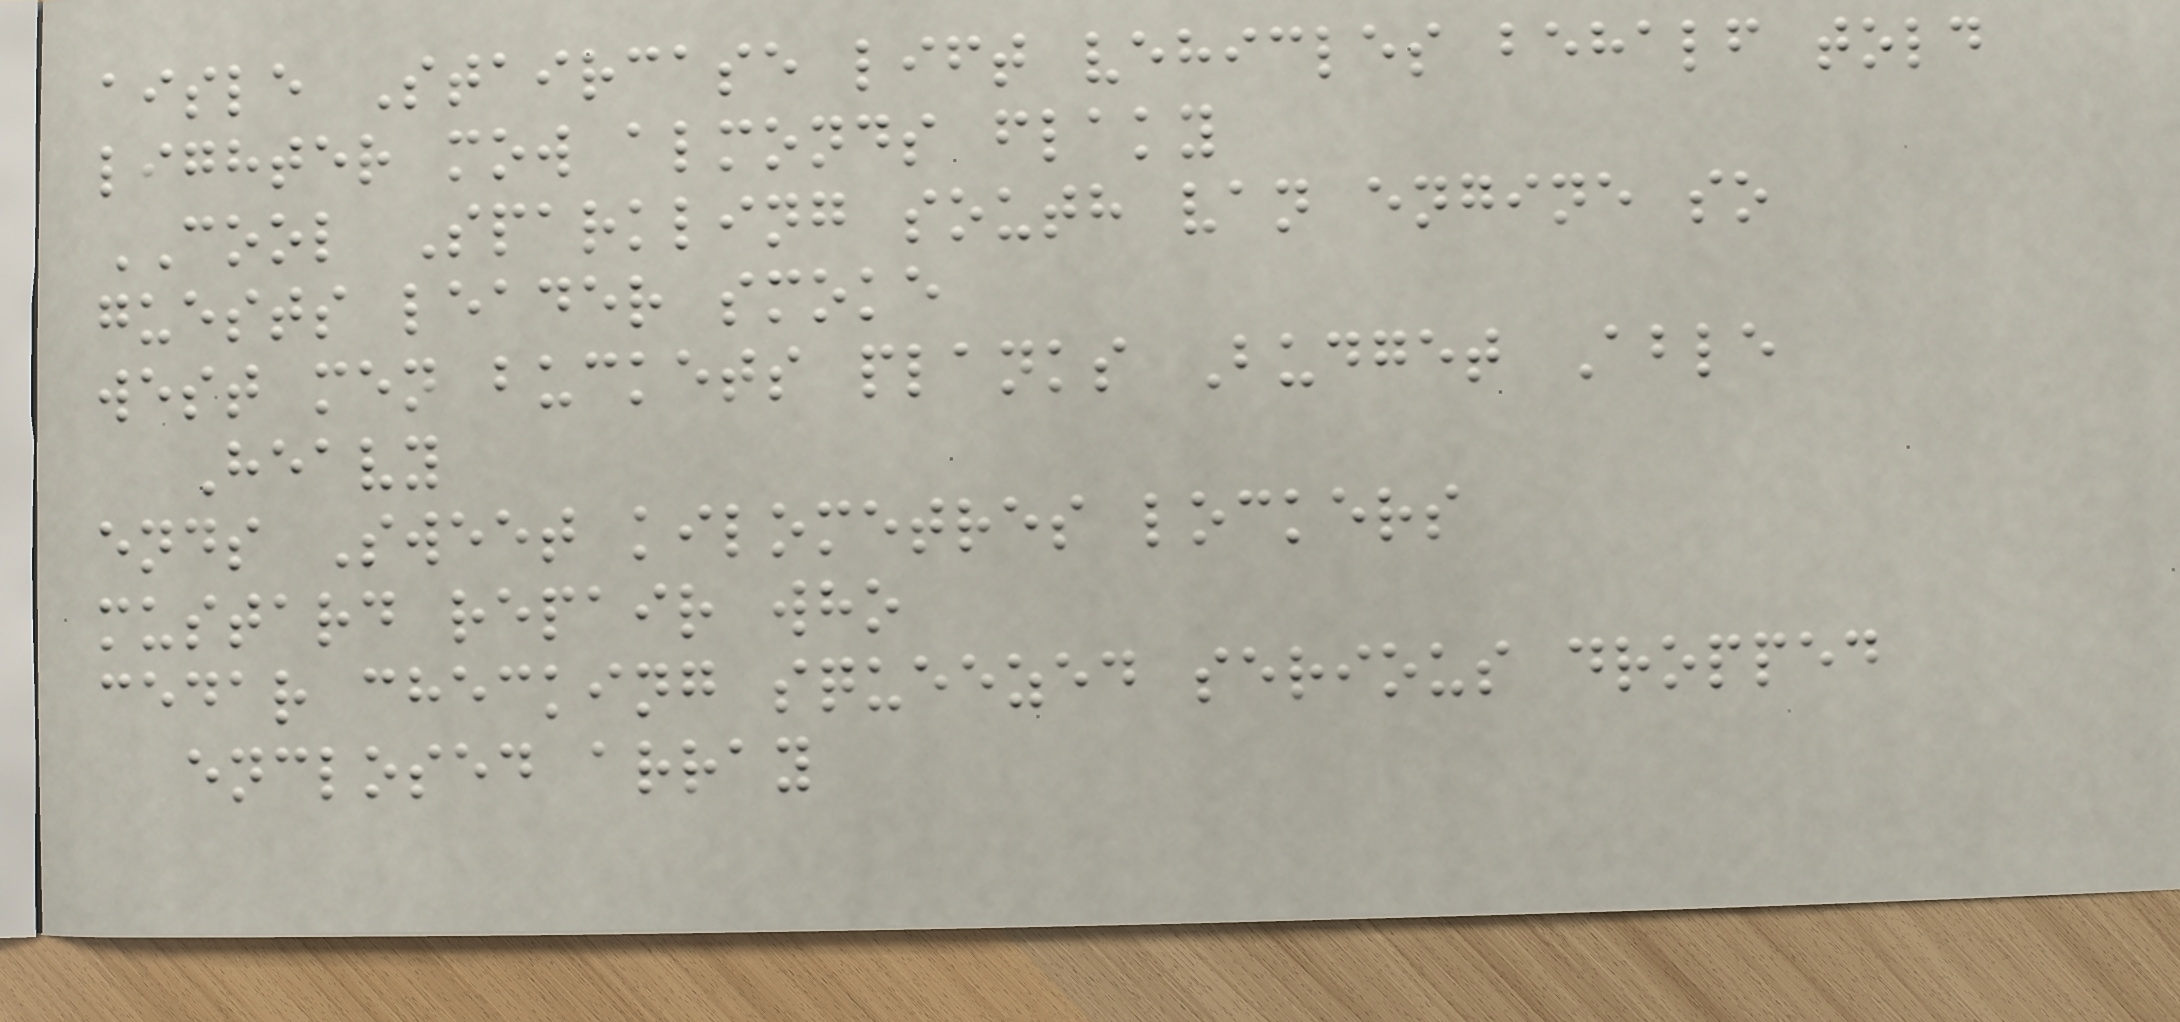aisle Staircase lift vehicles behalf told
lighter mow almonds flaky
COOL Sparkling south van engine so
guests leader smoke
west men buckets planks Budget Able
Heavy
ends Sweet kilometres lockers
mustard repair who
cedar checking squeezed serious dropped
enclosed array
